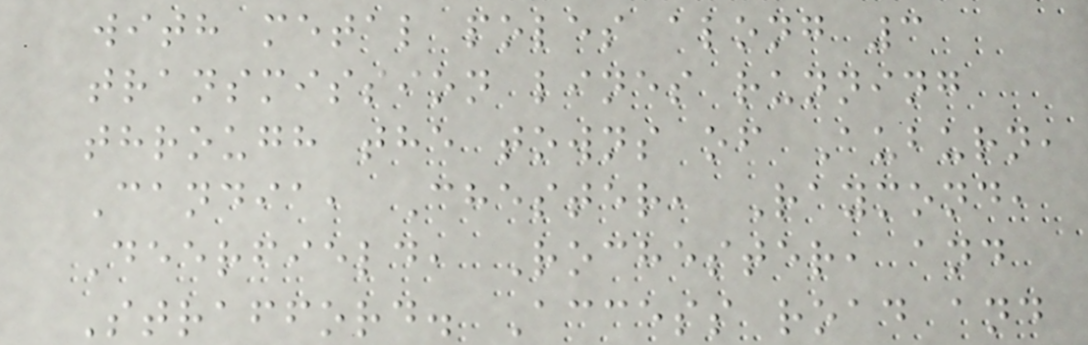with metal poles along 3
transmission lines running
through the towns of Auburn,
Candia, Chester, Raymond,
Deerfield, Rochester, and
Strafford. Access road and
